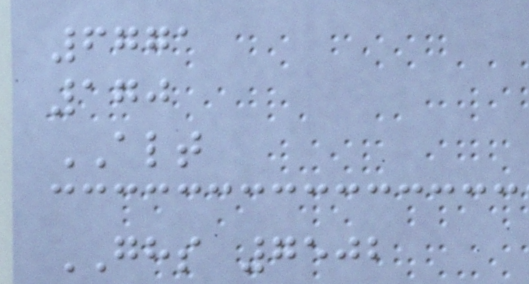6771
170
ALT
GHS 7502
